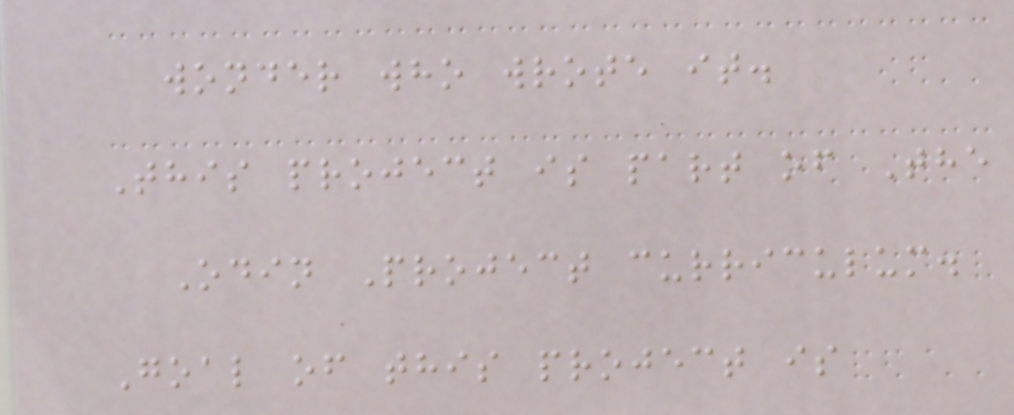wonder who wrote it.
This project is part of The
Odin Project curriculum.
Goal of this project is
